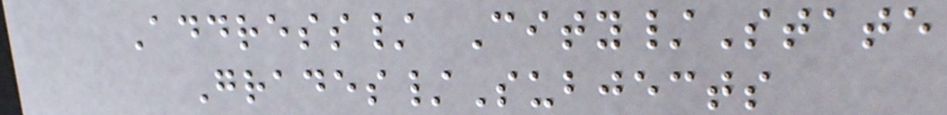Address/ City/State
Grades/Subjects
